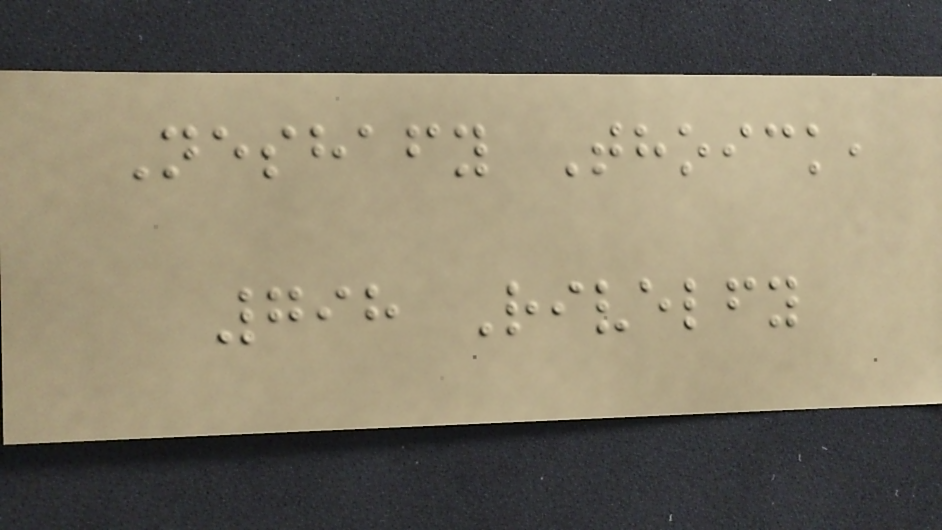Neshafy Thoick,
798 Rivelfy
